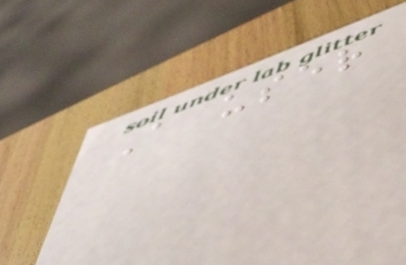A user
